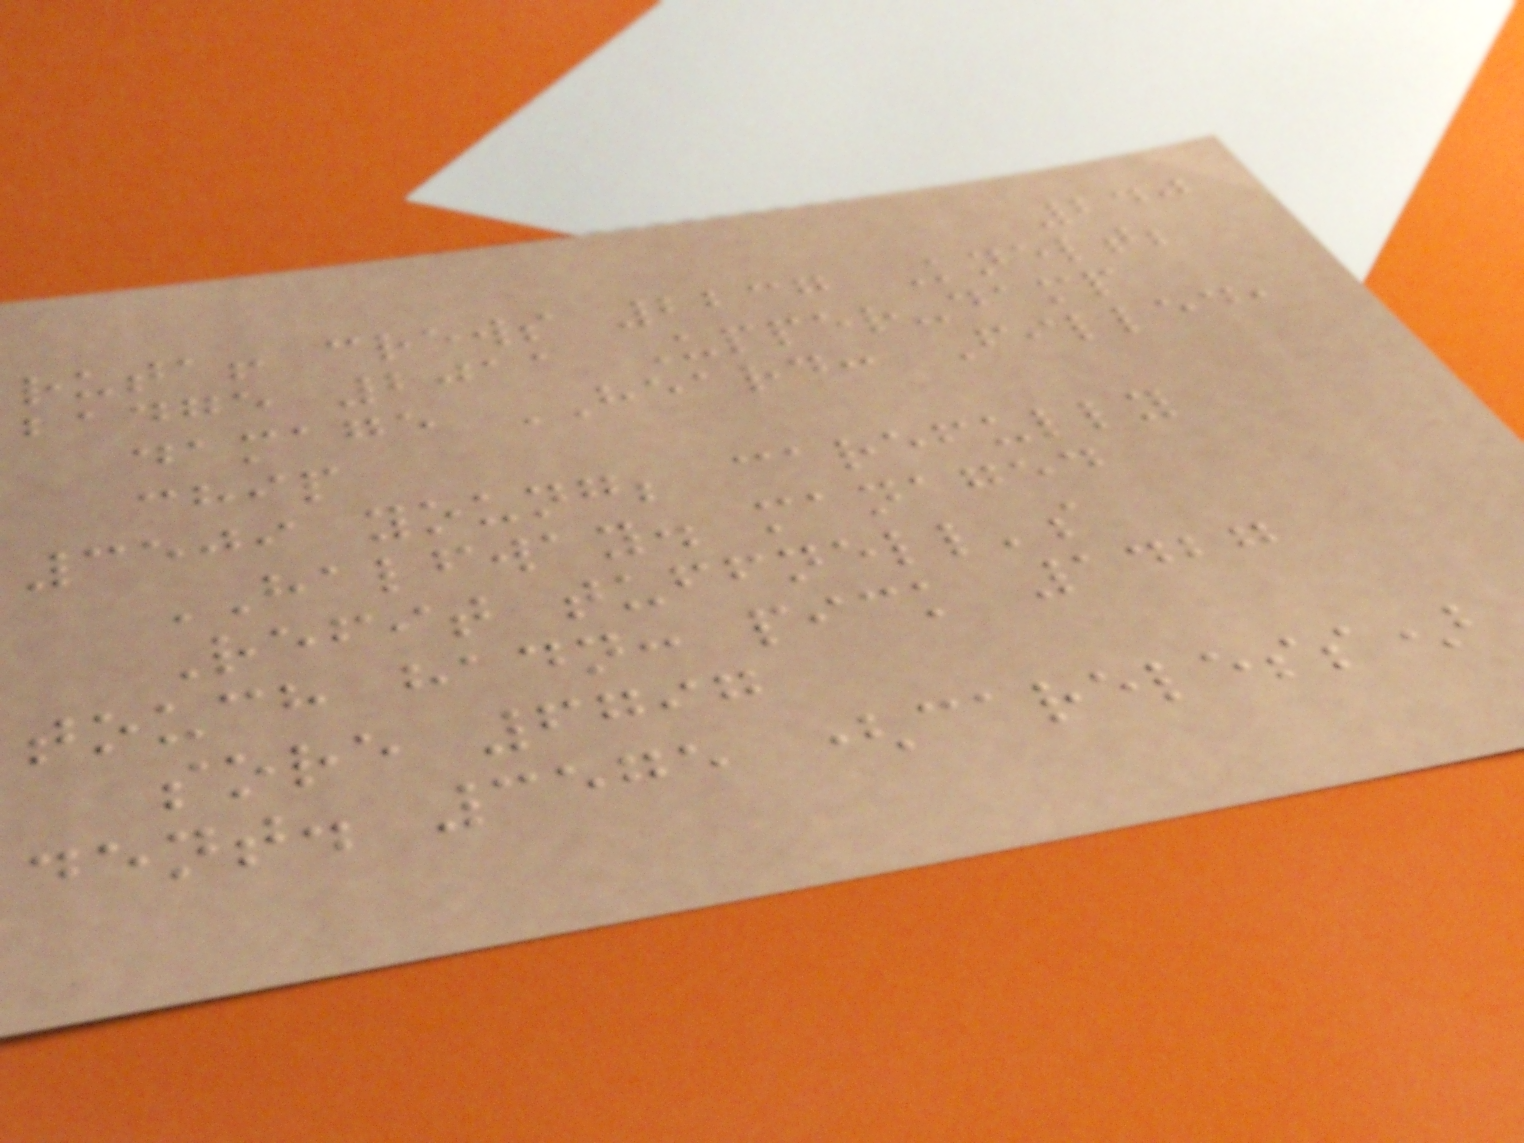240
ruta! crews 2237 Knelt;
badge 2011 Upper-damp
damage HEARD: Filled,
chip
3509 young; carefully
HALFWAY. managed
Refit tuffnell's
touch hadn: pick 1427
sore 6797
dent. 3575 (careless)
